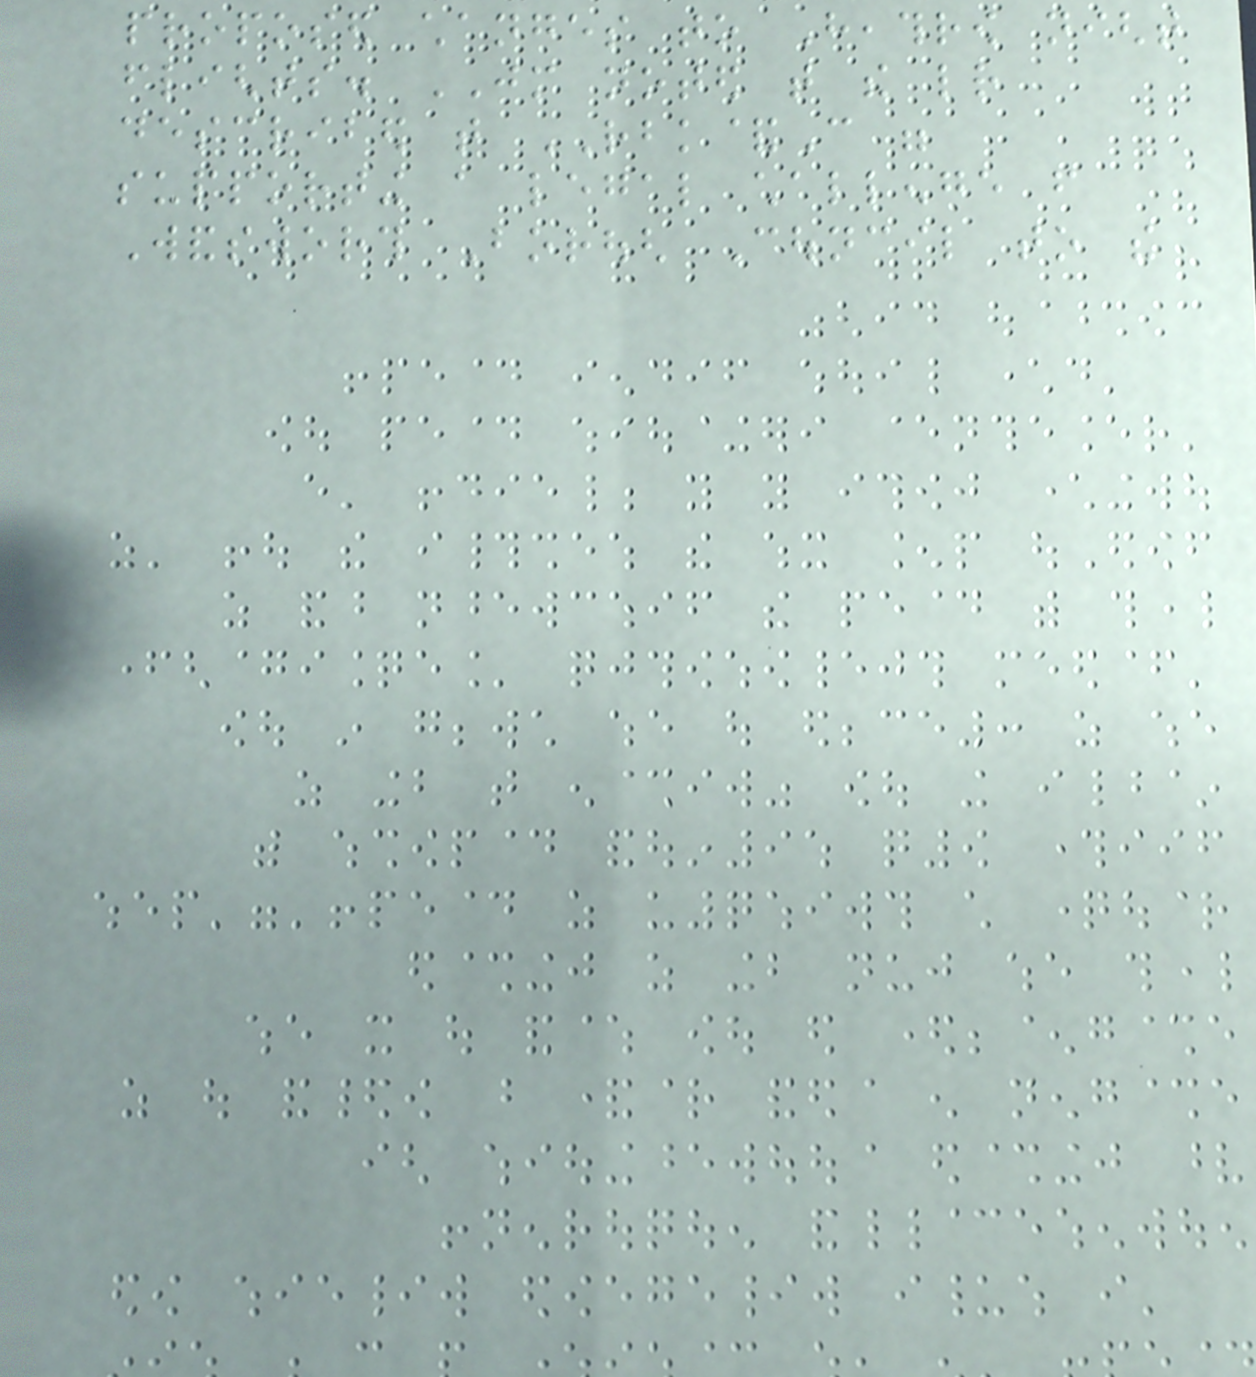proposed changes to Heathrow night
flights. JM noted that the letter
described that RBK&C were
supporting a legal challenge from
Wandsworth Borough Council to the
